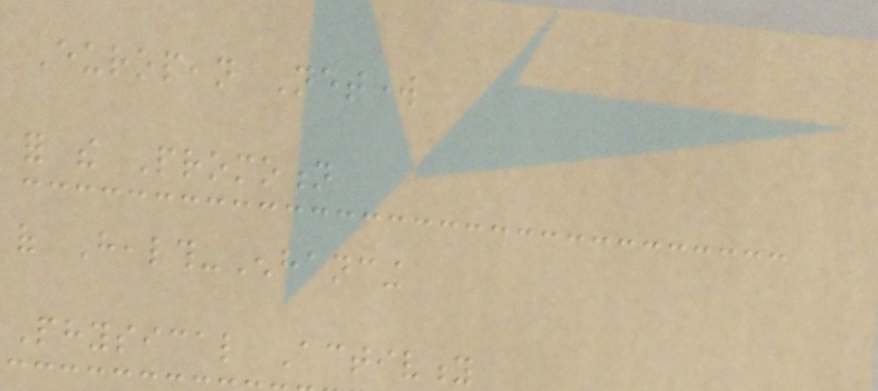European Network
for the Promotion
of Health-Enhancing
Physical Activity
